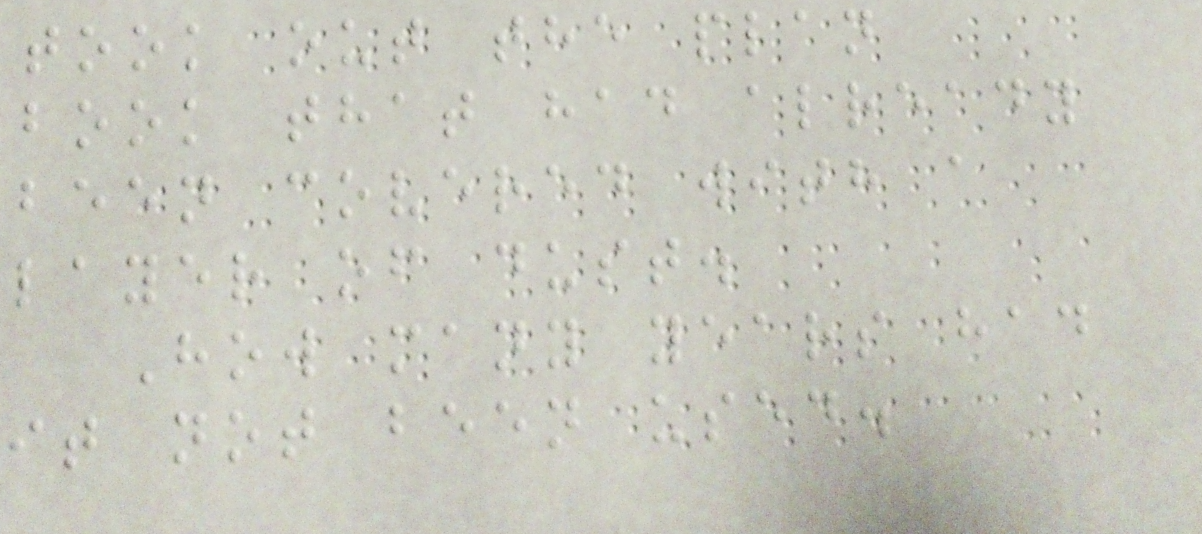took out the plan
book that had already
been covered with a
layer of dust.
How many years had
it not been used.
